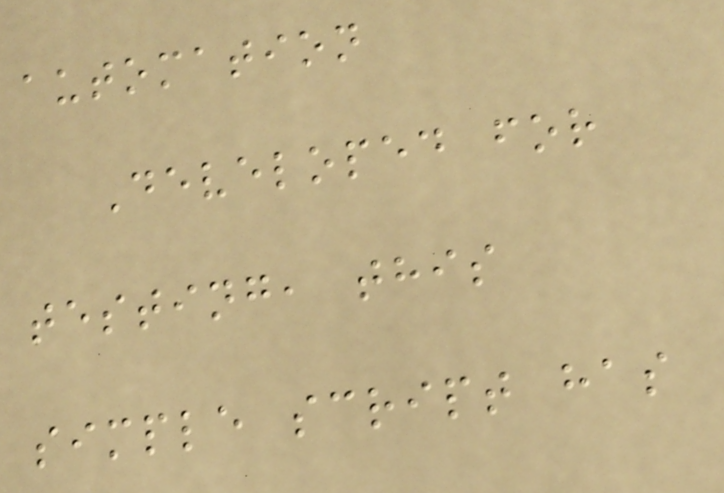automation
Developed for
testing, this
simple script has
